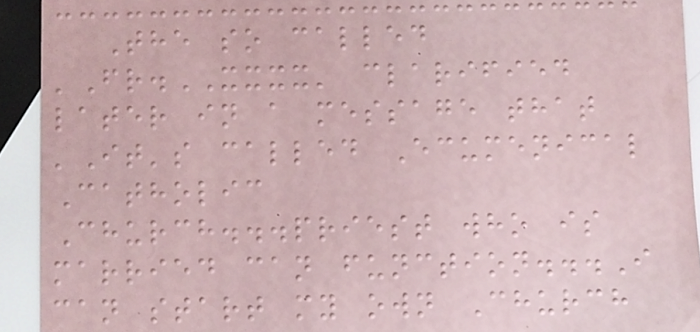The so called
'Fr.XXXX' clarified
later in a message that
'It's called Ecumenical
Catholic
Church...priest who is
married can function...I
can start my own Church
